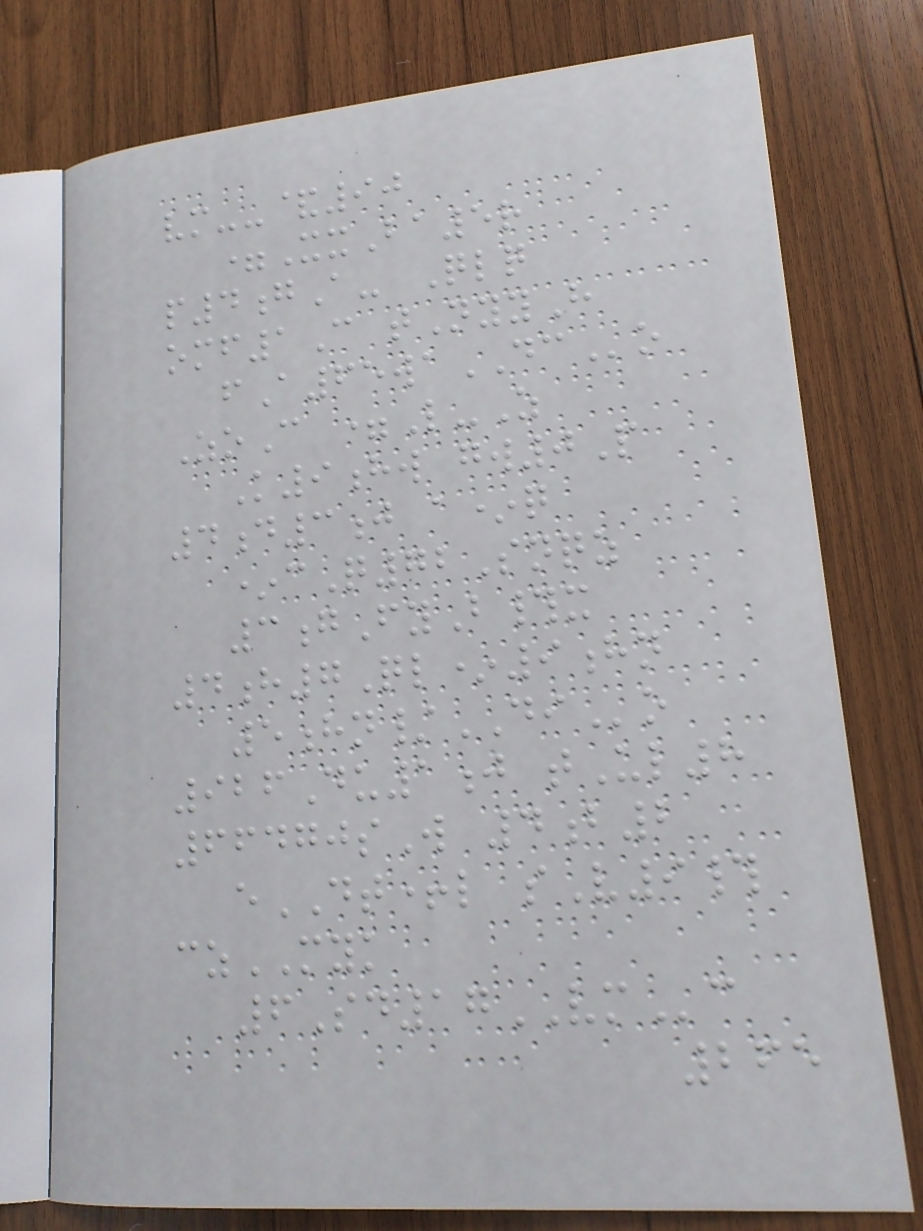vm--&90
=XxBa5r
p4gA- Qlq
omf1C tNyyH
fA65waDCo
ZoC =L-Z
K9hw gw0P
4d3j a*q
*cQ72Snqz
3gFyB#x
4h7Ql*9hn
5hn/DIo
926Du1j tUl8
66470sW 4b2
eDT+l sV9#
czMYK
6Sd17VMc
265
